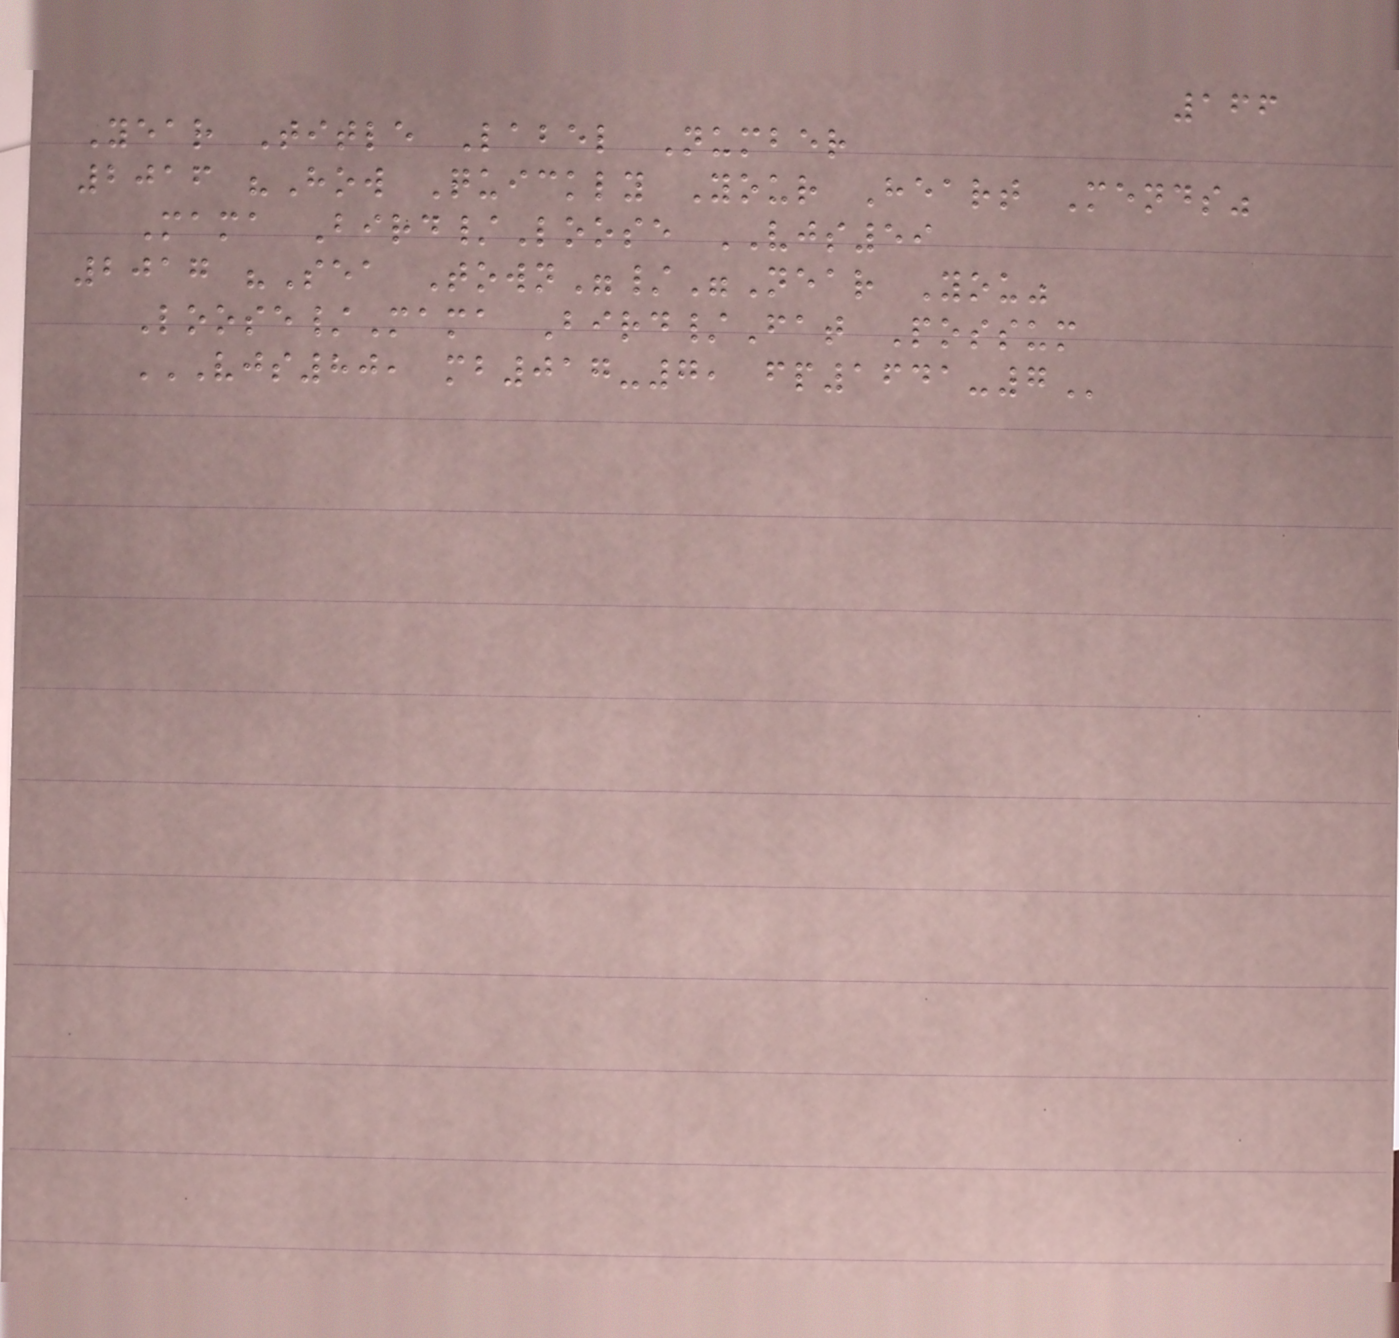166
Year Title Label Number
2016 "How Quickly Your Heart Mends"
Mama Bird/Loose VJS59
2017 "Sea Town"/"Near You"
Loose/Mama Bird/Fat Possum
VJS80, MB017-7, FP1641-7
